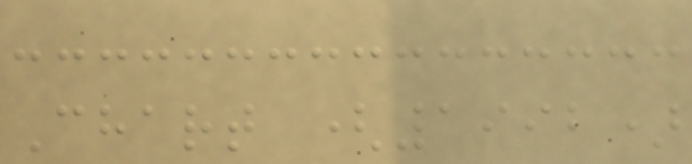Chart (1992)
